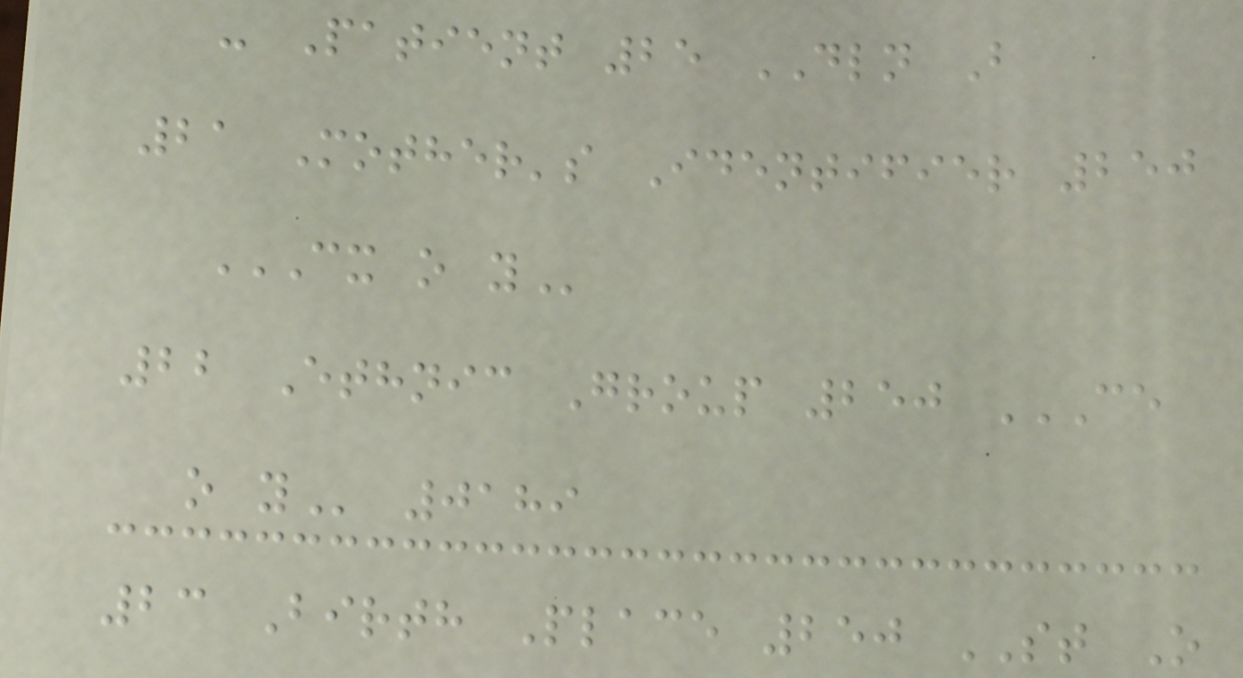- Patient 25 DLN B
21 Mother's Identifier 250
CX O Y
22 Ethnic Group 250 CE
O Y 0189
23 Birth Place 250 ST O
